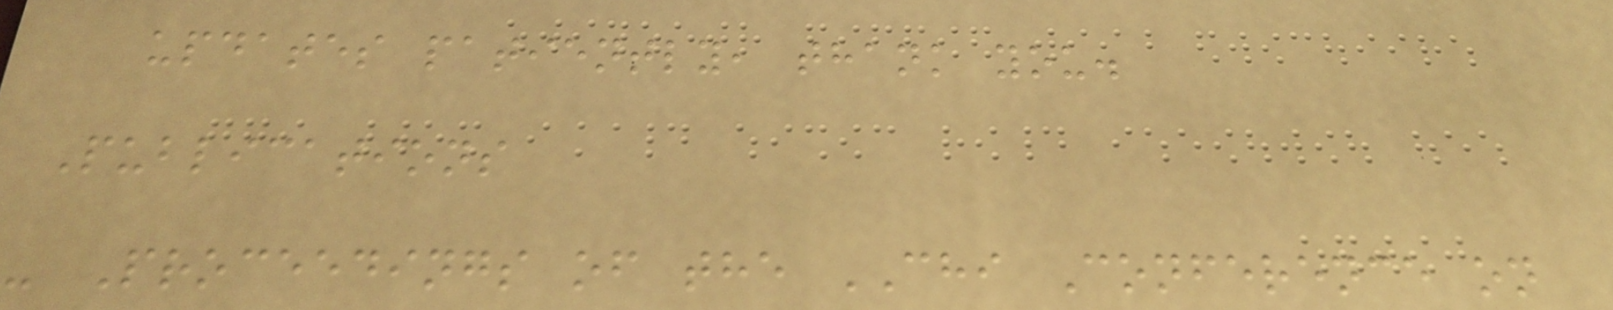updates patiently, thank you.
Publications
- Proceedings of the CHI Conference on
